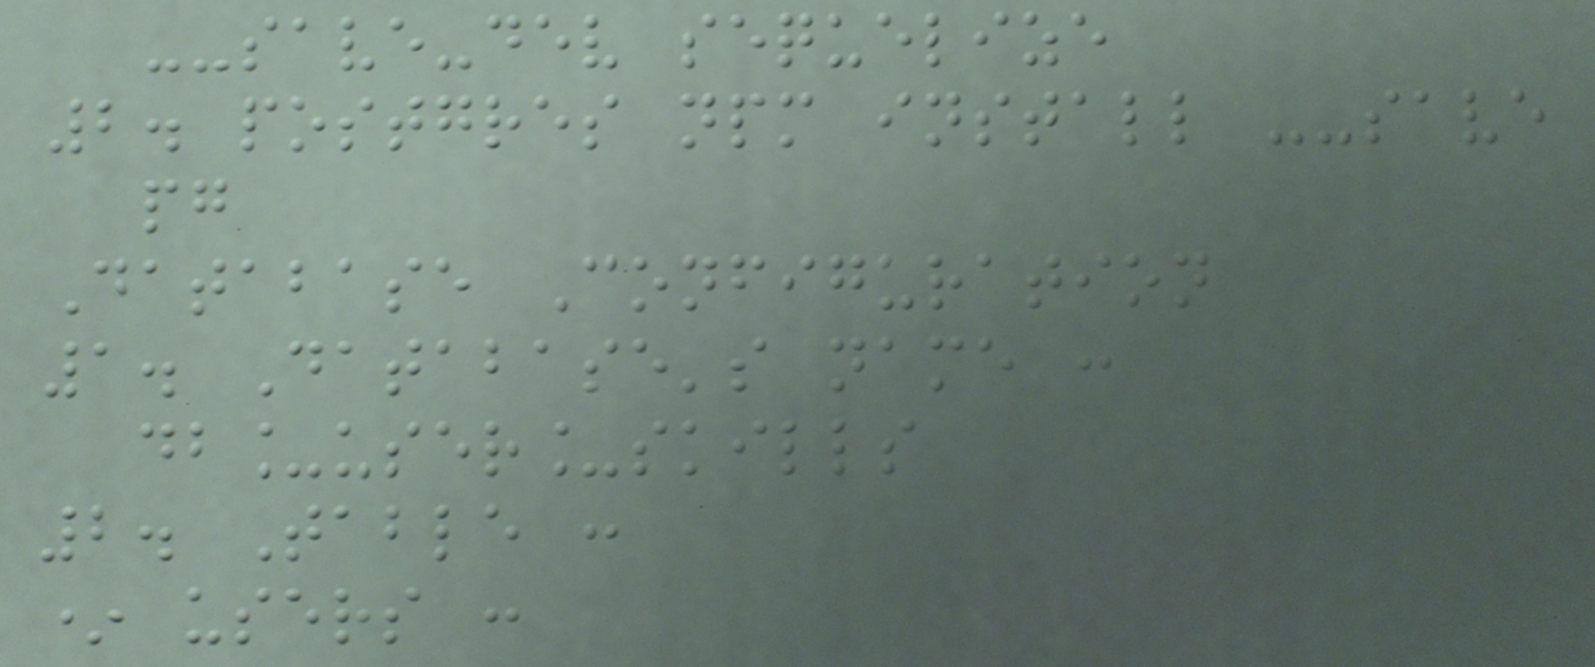--save-dev sequelize
2. postgres npm install --save
pg
Database Configuration
1. Database's name :
db_user_skills
2. Table :
* users :
